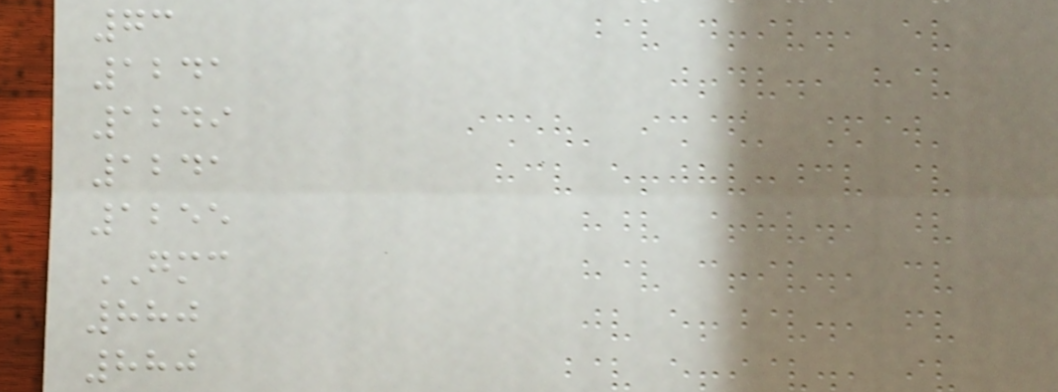73
1241
1249
1241
1255
GMC
880
880
